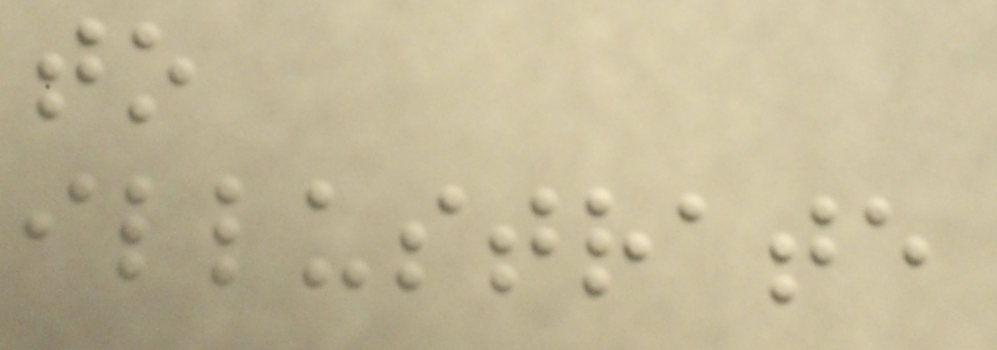to
illustrate
